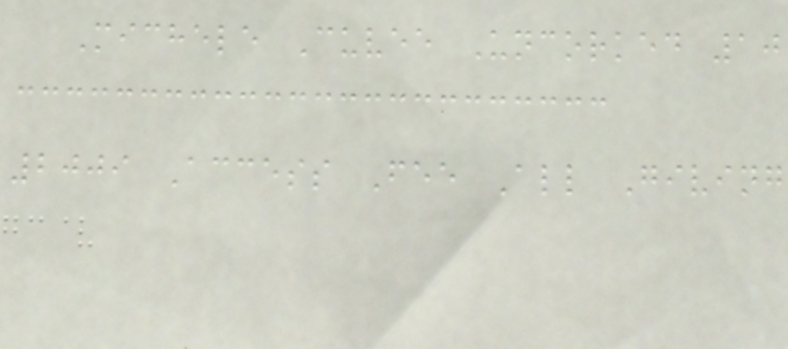Michele Cuvee Uncorked 10
2009 Access Fee All Giving
